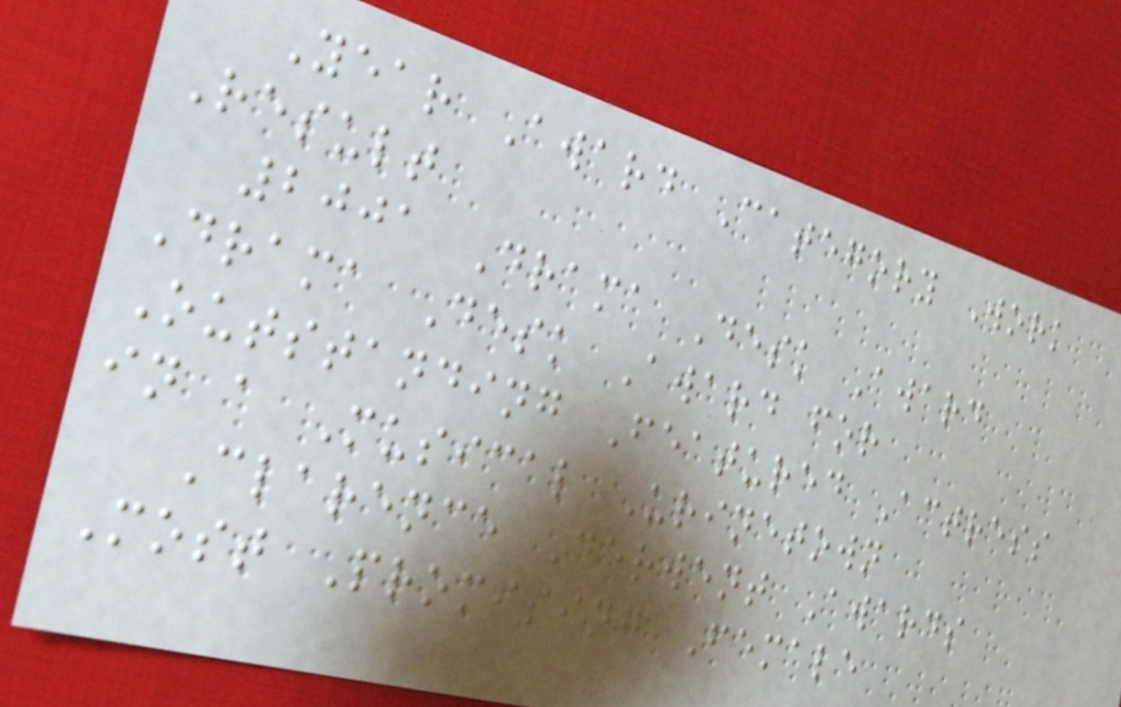Year Award Category Work
Result
2001 Drama Desk Award
Drama Desk Award for
Outstanding Featured Actress
in a Musical Urinetown
Clarence Derwent Awards
Most Promising Female
